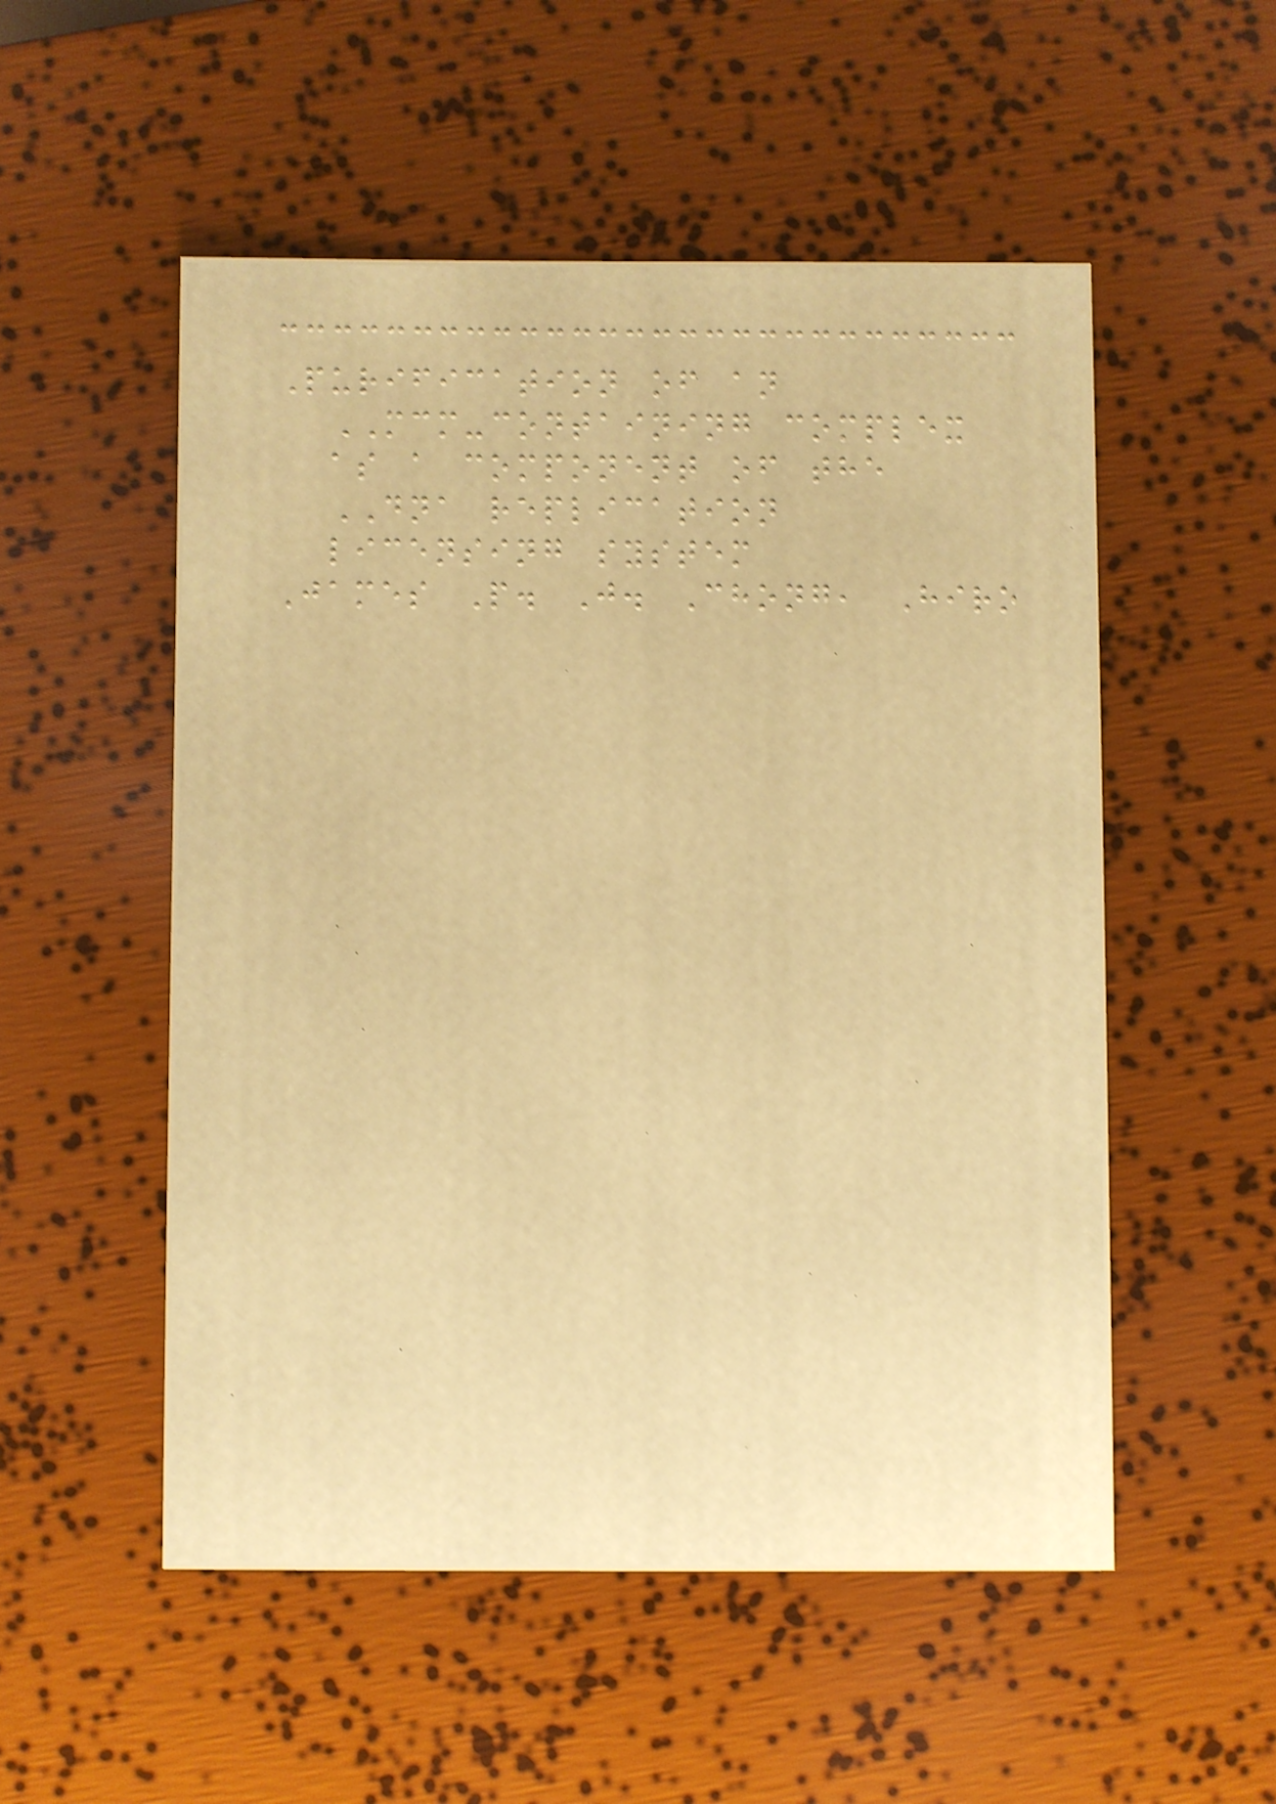Purification of an
MCM-containing complex
as a component of the
DNA replication
licensing system
James P. J. Chong, Hiro
